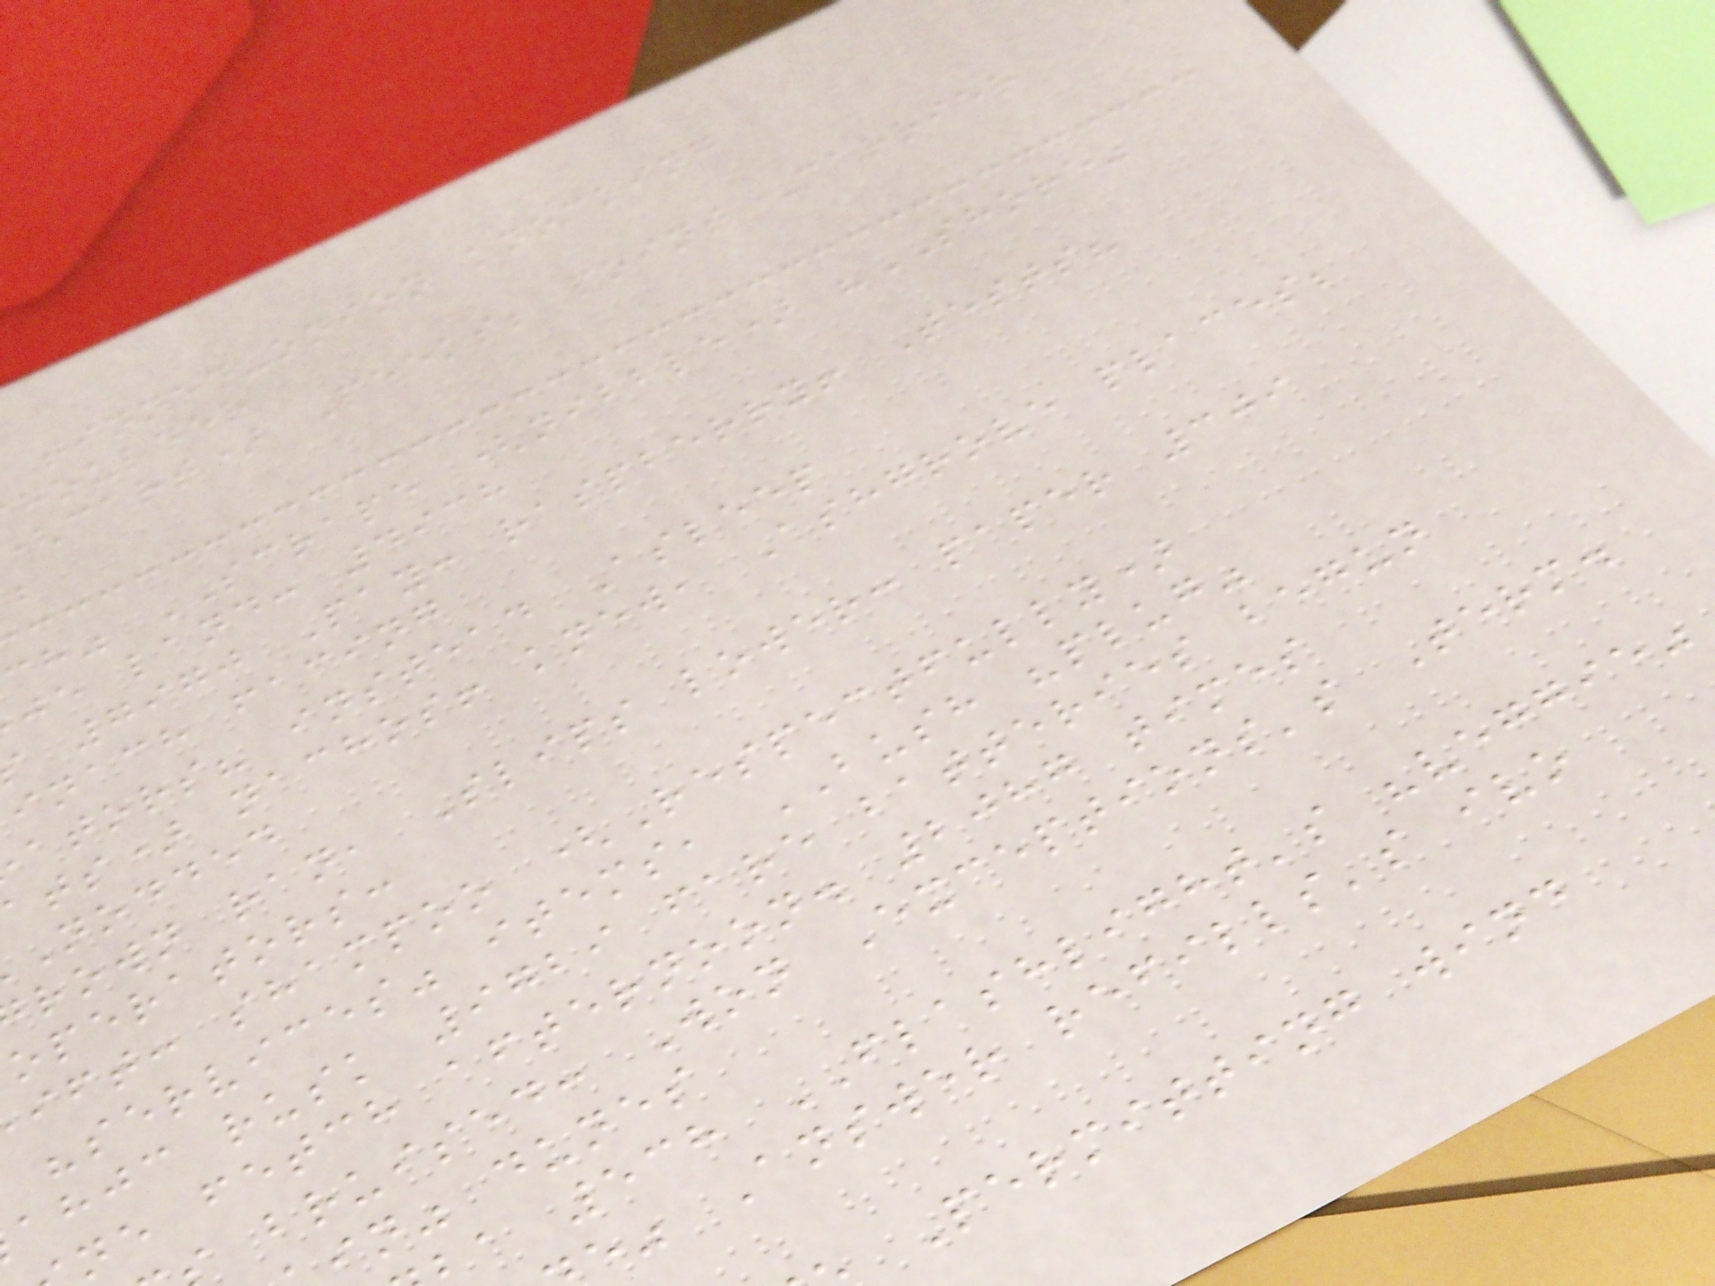tinned-onion knocking
houlder
cart) Peeks; point Carrier
ch" SCRAPE (nibble) "SHORE"
je land: 4938
7970 Pay: raspberry! Tests?
inach facing
ators? instead Asleep
ats) nachos! knew, Ashgrove places;
nodded
rown ran, Slips lower: paper 309
operators:
ift: shampoo (Respectfully)
"services" items, BUSH "plug"
ahjc rusk 9729 fare batteries begun
ne fetch afternoon. 2087 times
bruised: Won Exceptions's Term.
in" dunes
a 538 FLASHLIGHT's "veggie"
e" Answer refills's ivo
Permitting wind
